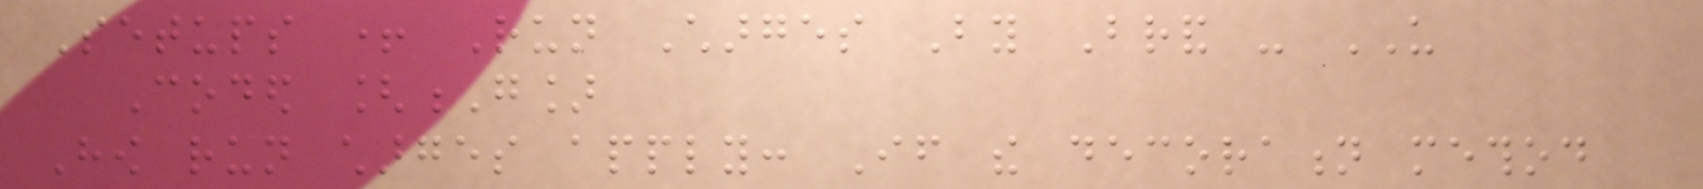Setups + Run Charges By Brand - US
Coded [G]
How run charges apply: If the decoration method
